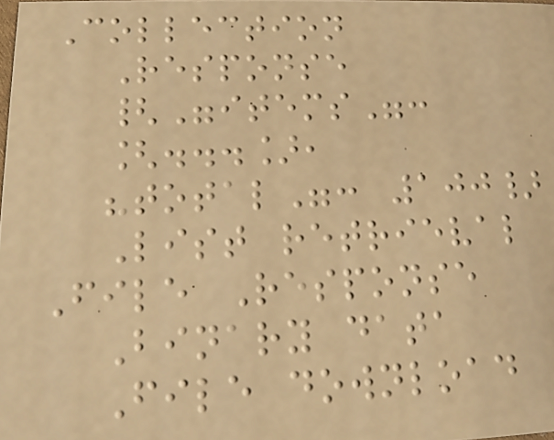Collection
Response
{"items":
[...],
"total": 100}
List retrieval
File Response
Binary data
File download
